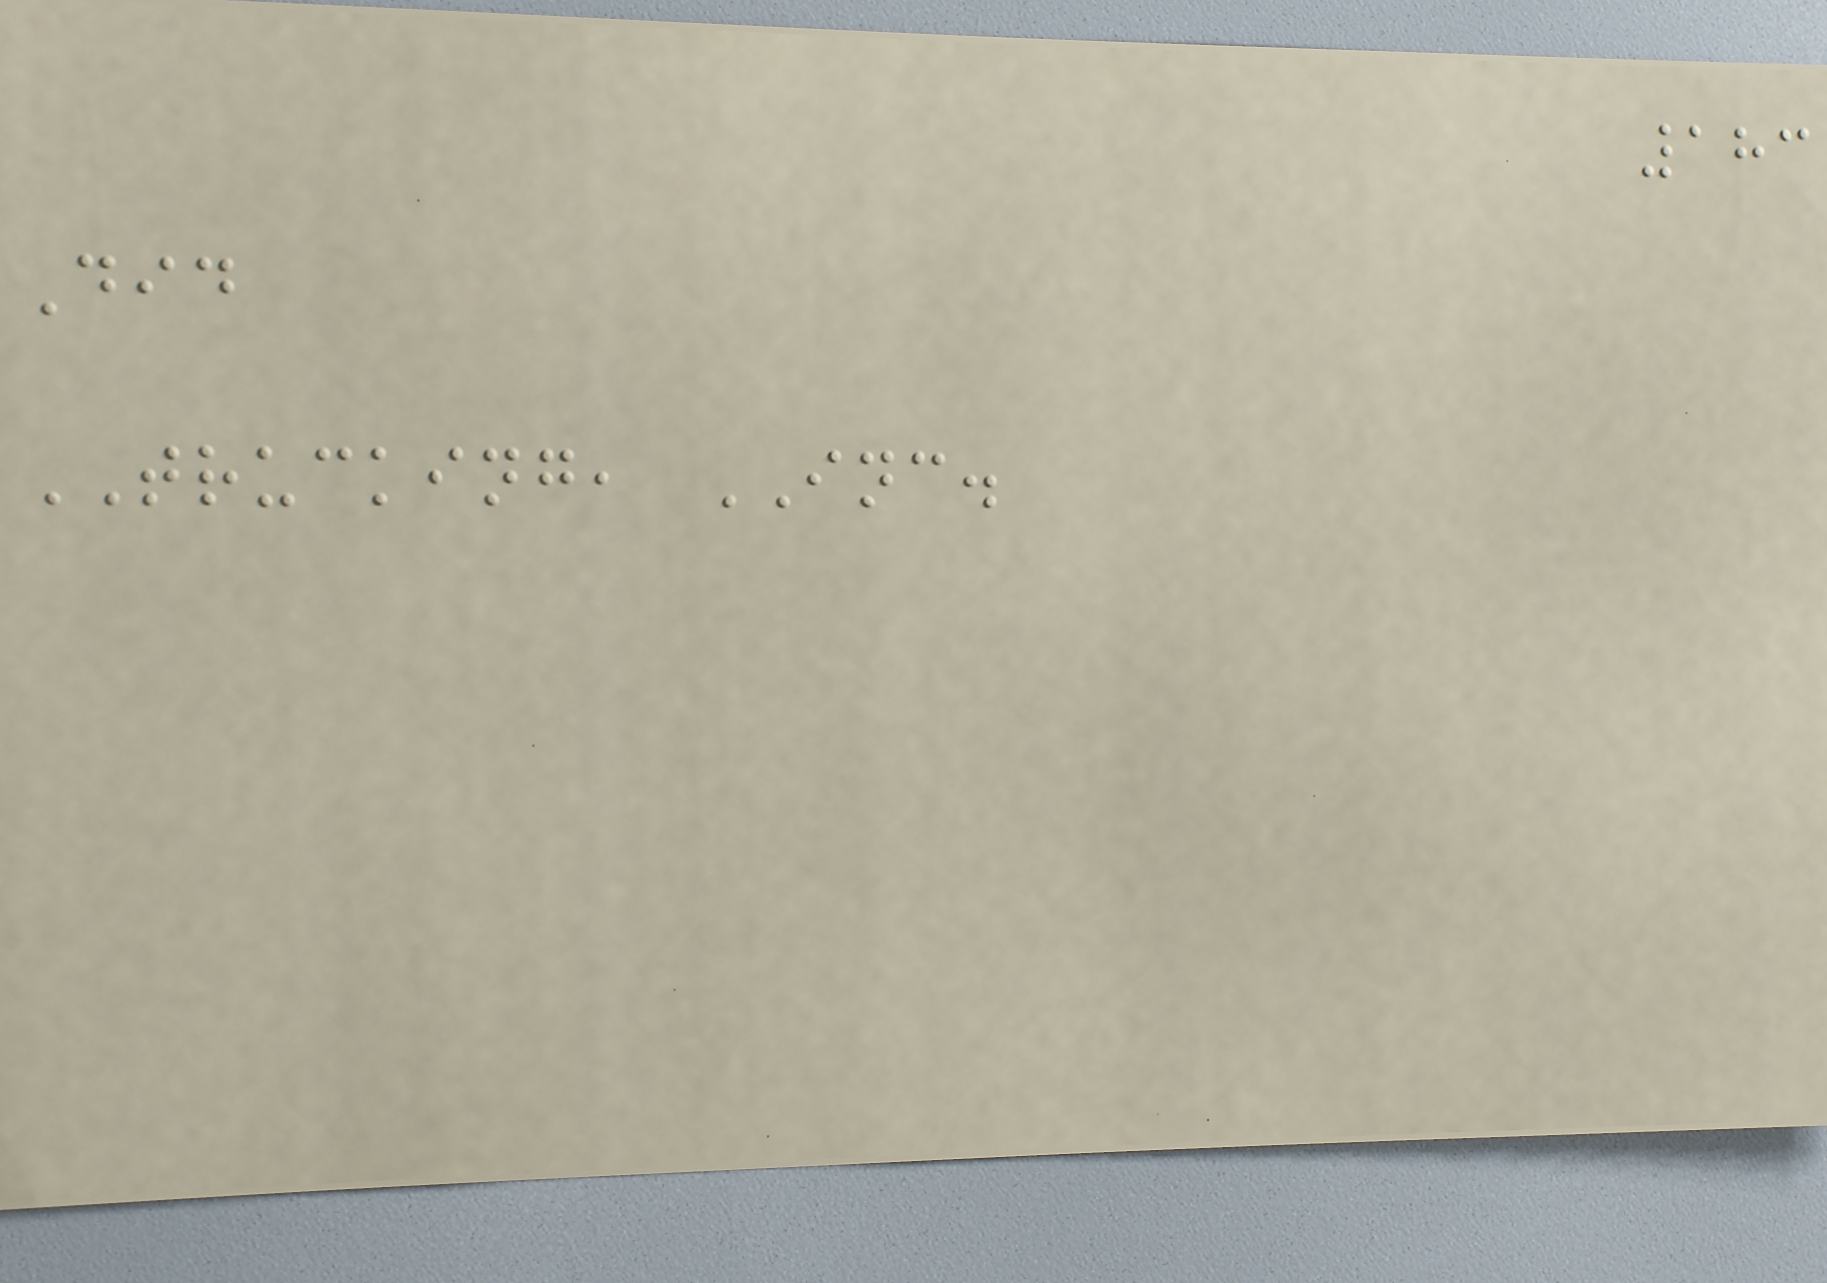183
Did
TRUCKING, INC.
